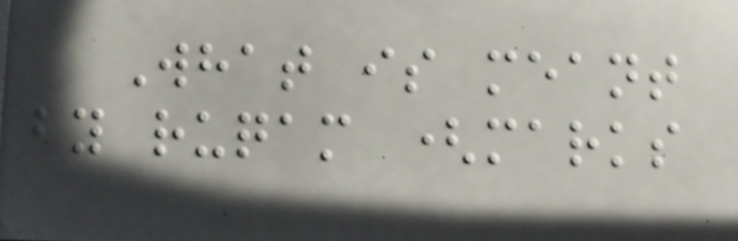What is meant
by ruqam (marks
